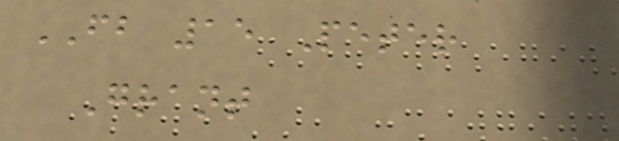FB 15 Peter
Grant
